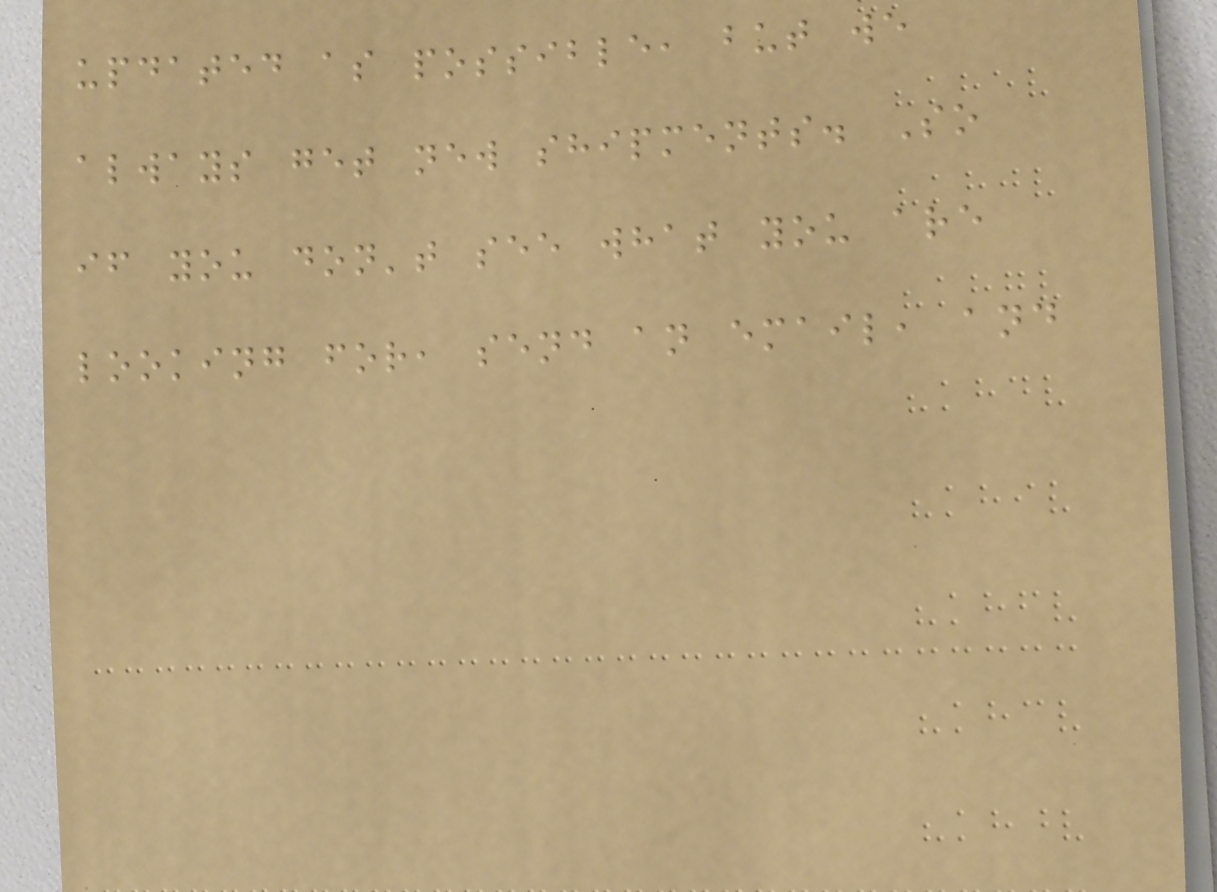updated as possible, but we
always get new shipments. So
if you don't see what you are
looking for, send an email, and
